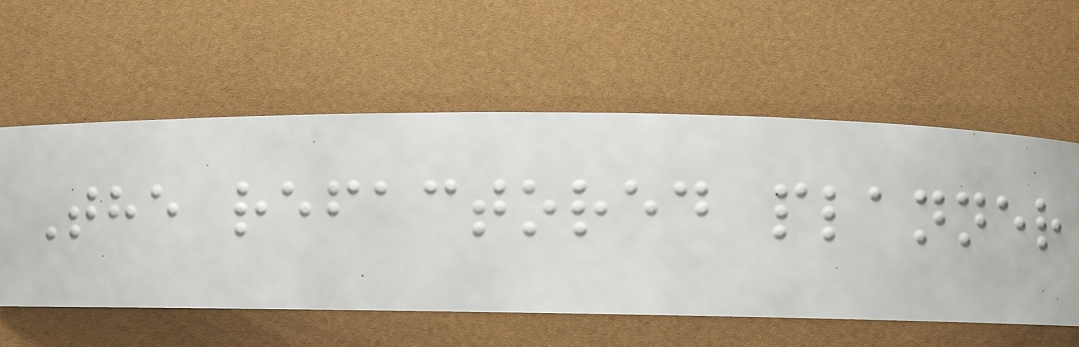The refactored planner
